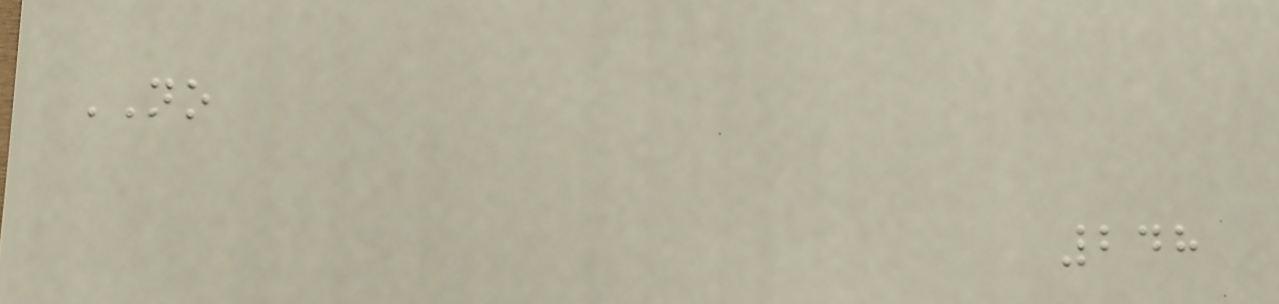NO
248
